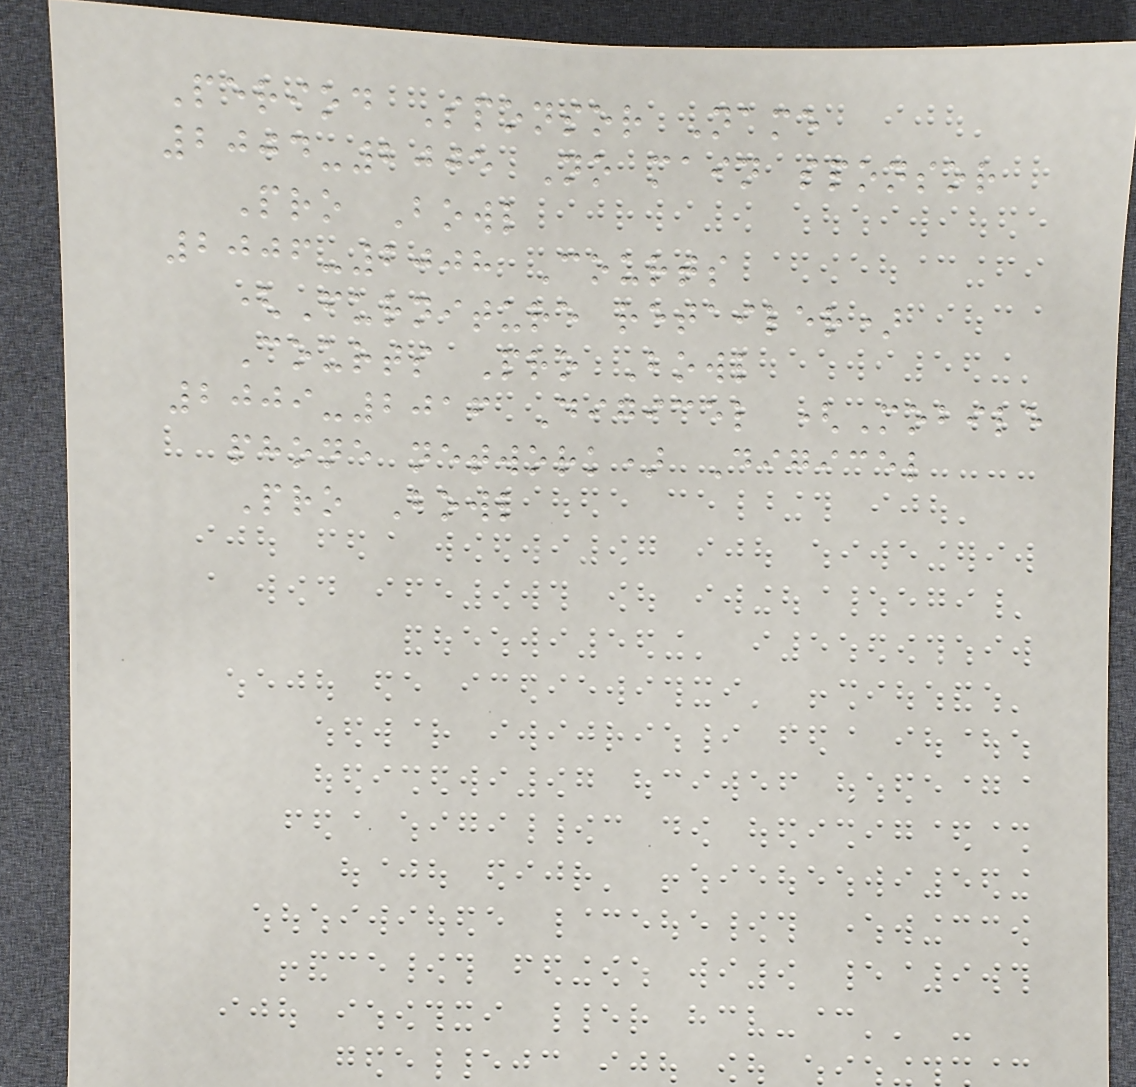Period Sponsor Name
2004-2005 No main sponsor
Pro Bowl
2006-2008 Courts
(Furniture retailer)
Courts Pro Bowl
2009-2016 Digicel (Mobile
phone network) Digicel
Pro Bowl
